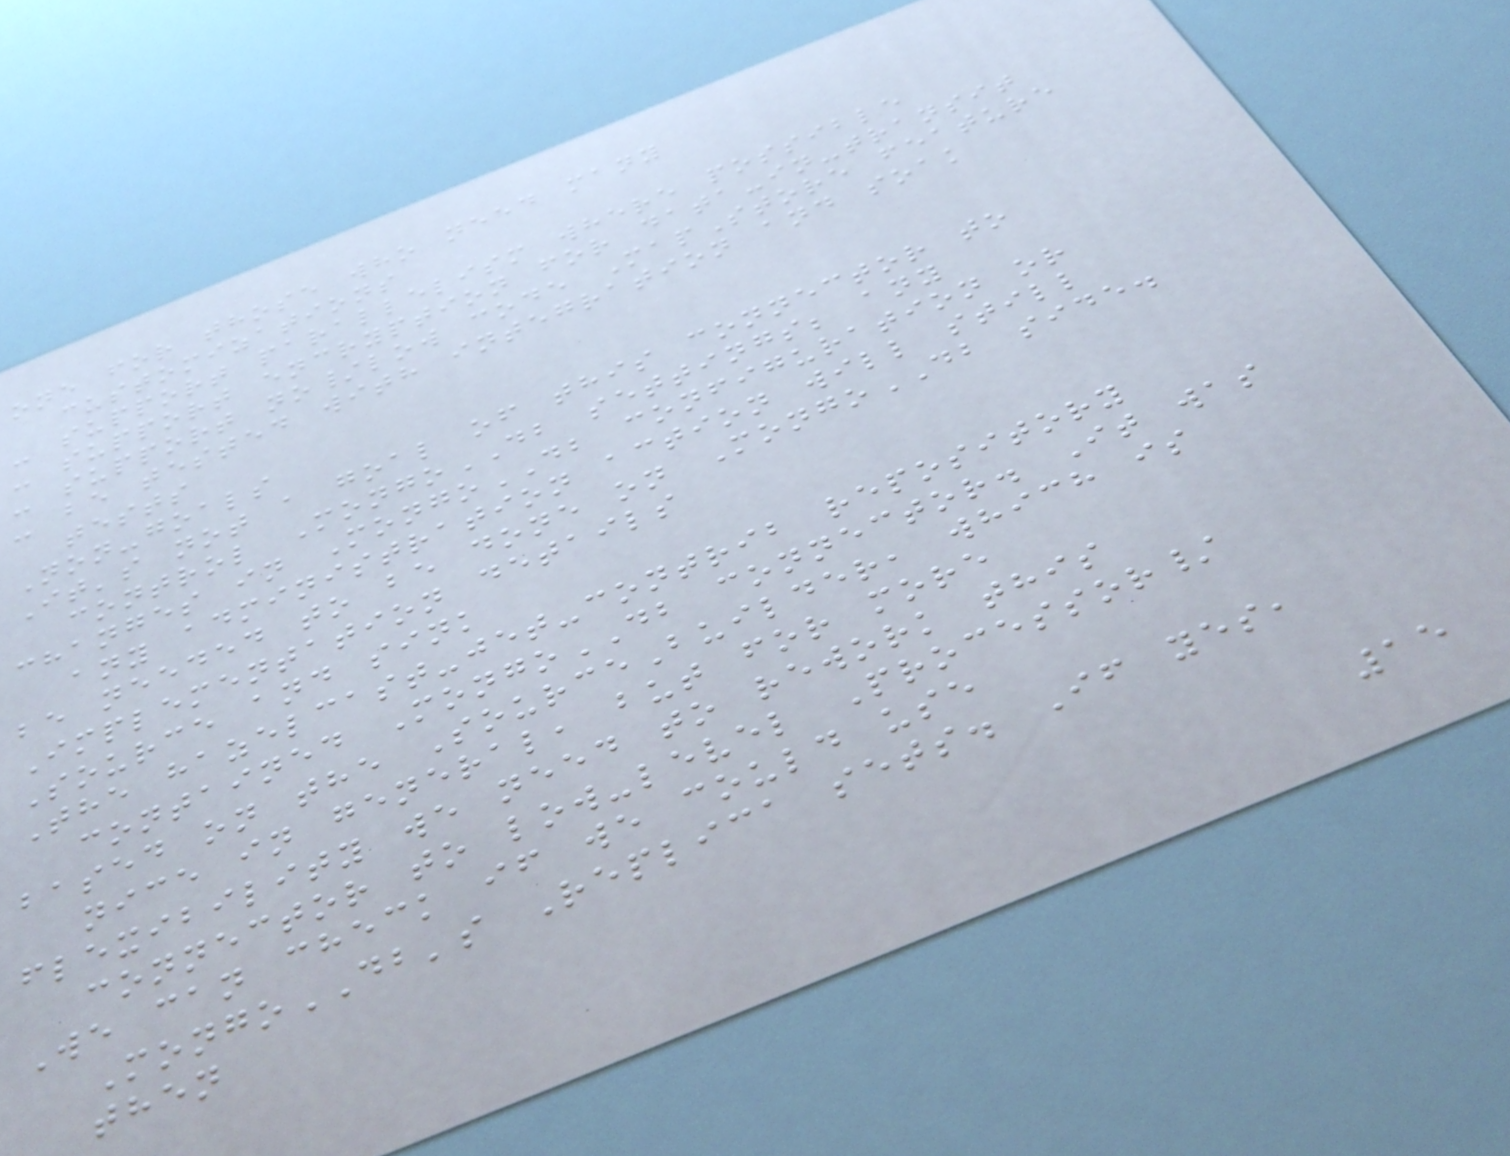one for those who need many
customizations
- support parallelism where possible
- support encryption for data-in-transit
- support no/low code MapStore feature
- be tested with integration and soak
tests
Non-goals
It's not a goal of this connector to
control MongoDB settings; any
changes in MongoDB configuration or
any administration action will still
be needed to be done on MongoDB side.
Implementation details
Source and sink
The hazelcast-jet-contrib repository
contained MongoDB connector. It was
based on the SourceBuilder, which is
nice in general, but for more
flexibility we need to rework this
connector to low-level Processor/
We can check if we could use
MongoDB's Replica sets. If yes,
then
15
